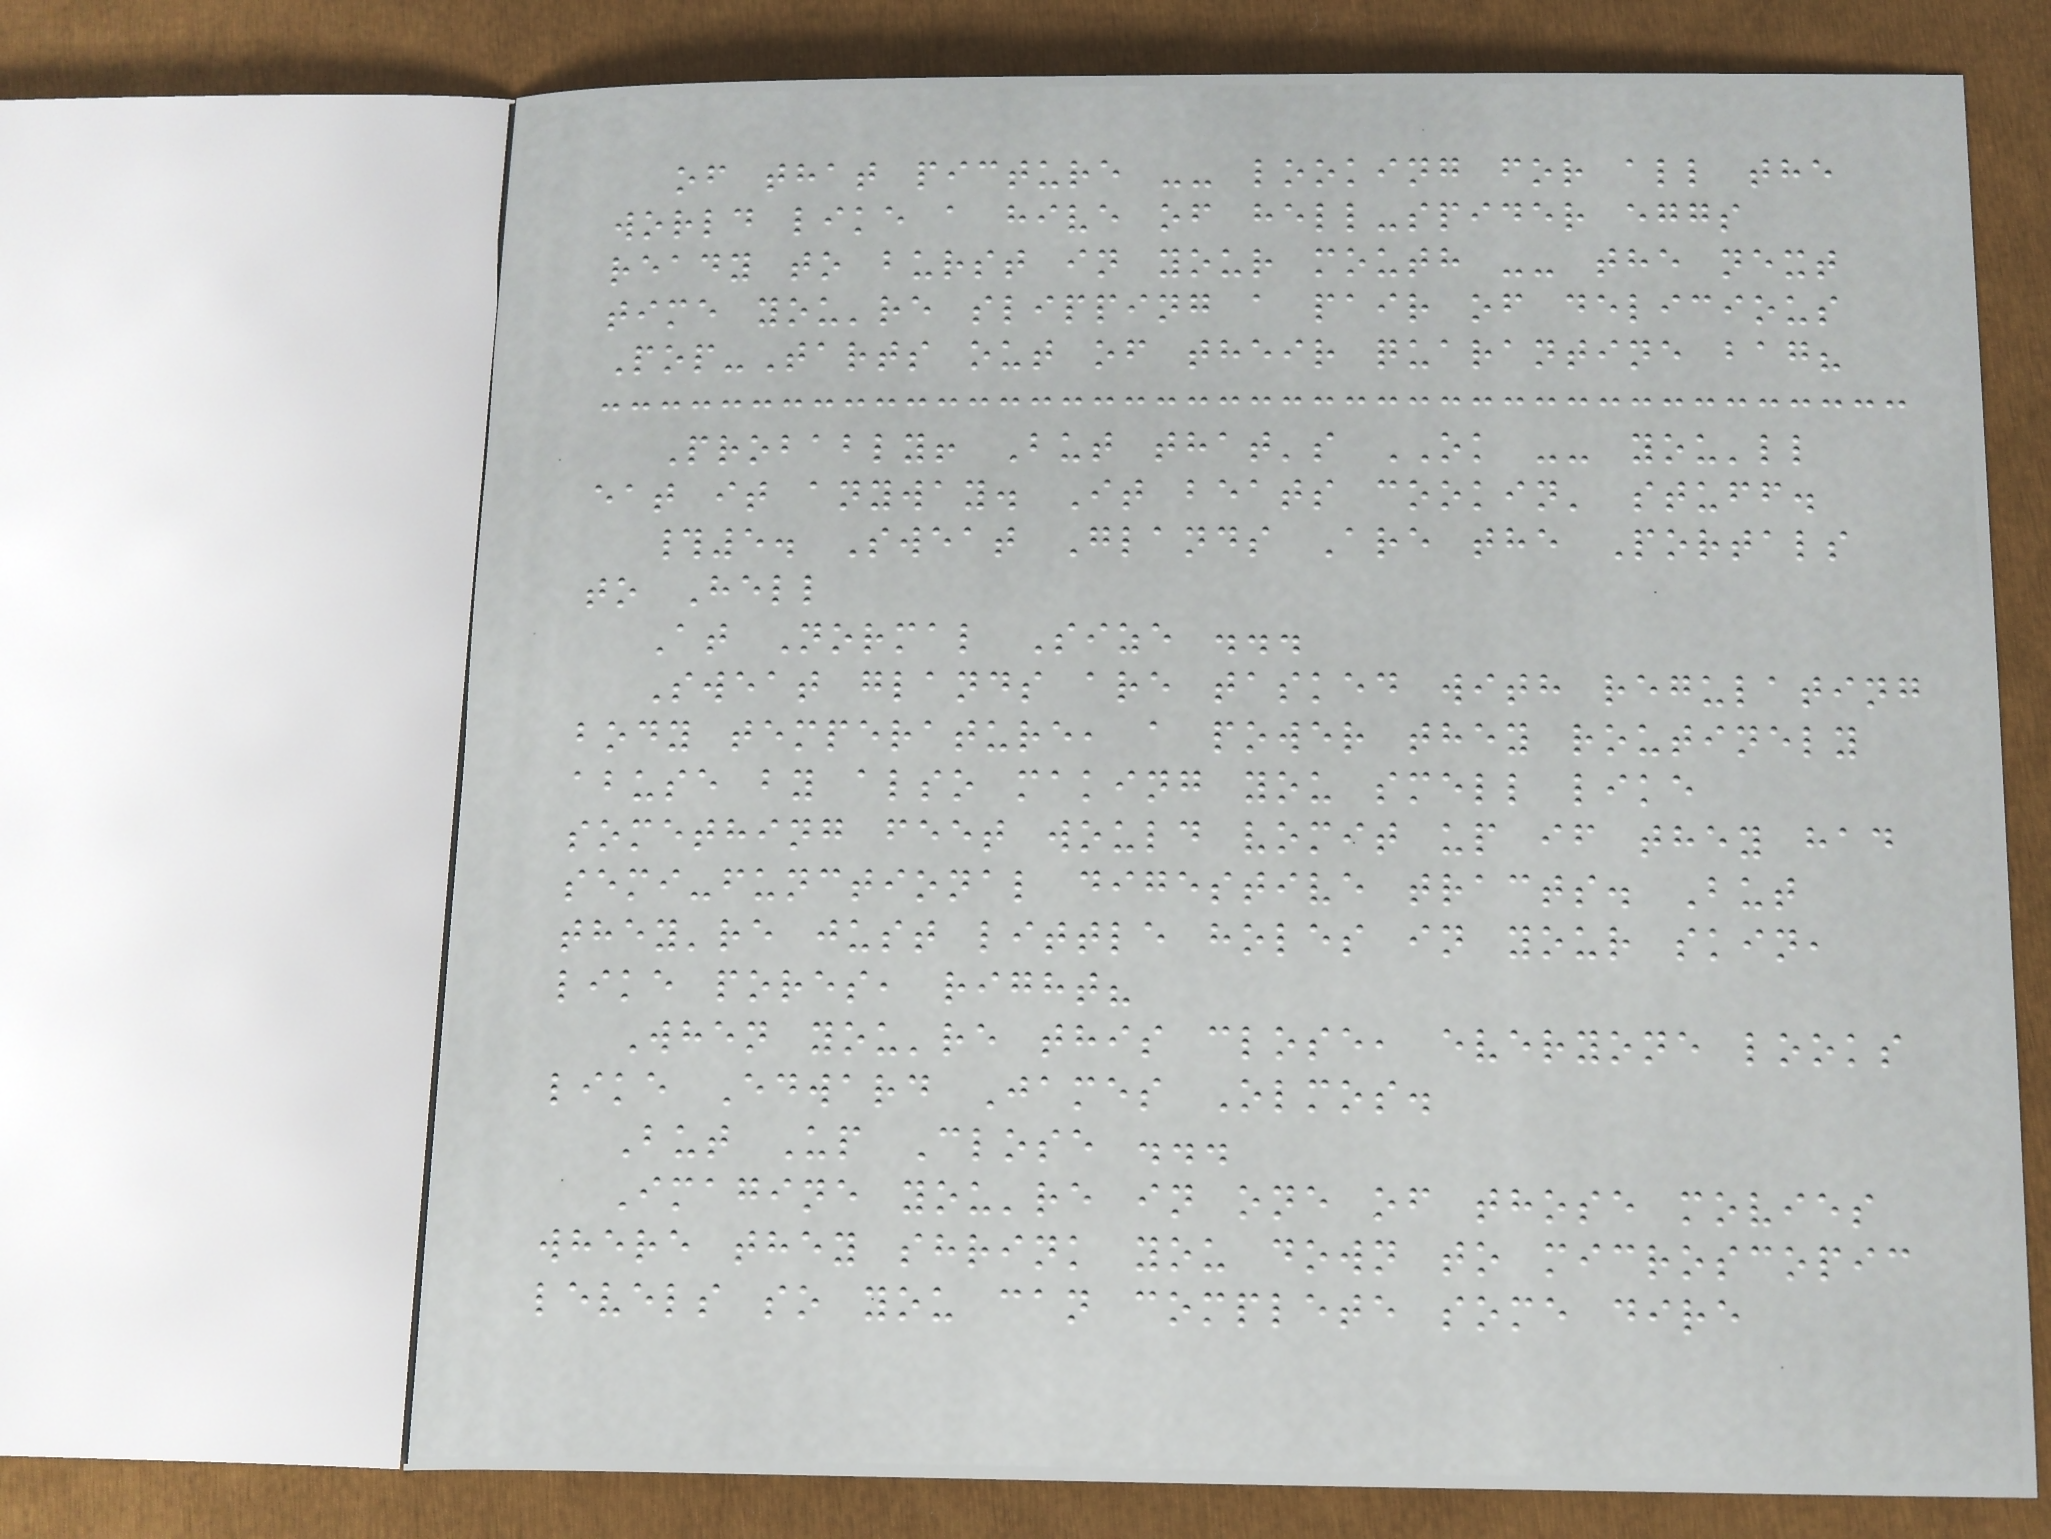of that picture -- looking for all the
world like a hive of hell-spider eggs
ready to burst in your mouth -- the next
time you're slipping a pair of delicious
Pop-Tarts out of their quarantine bag?
Probably! But that's OK -- you'll
eat it anyway. It beats cookin' stuff.
#5. Sweat Glands Are the Portals
to Hell
At Normal Size ...
Sweat glands are tasked with regulating
body temperature, a power they routinely
abuse by also making you smell like
something feet would vomit up if they had
semi-functional digestive tracts. But
they're just little holes in your skin,
like pores, right?
When you're this close, everyone looks
like Edward James Olmos.
But Up Close ...
Imagine you're in one of those movies
where they shrink you down to microscopic
levels so you can complete some dire
